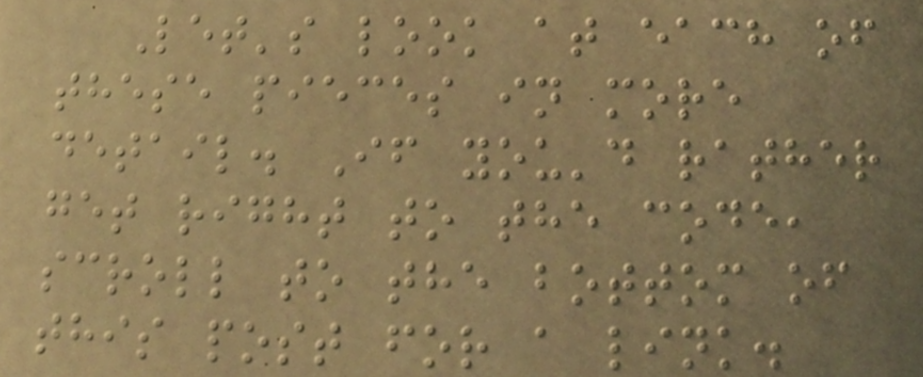Let's look at each of
these pieces in more
detail. If you'd rather
get right to the code,
scroll to the bottom of
this post for a link.
